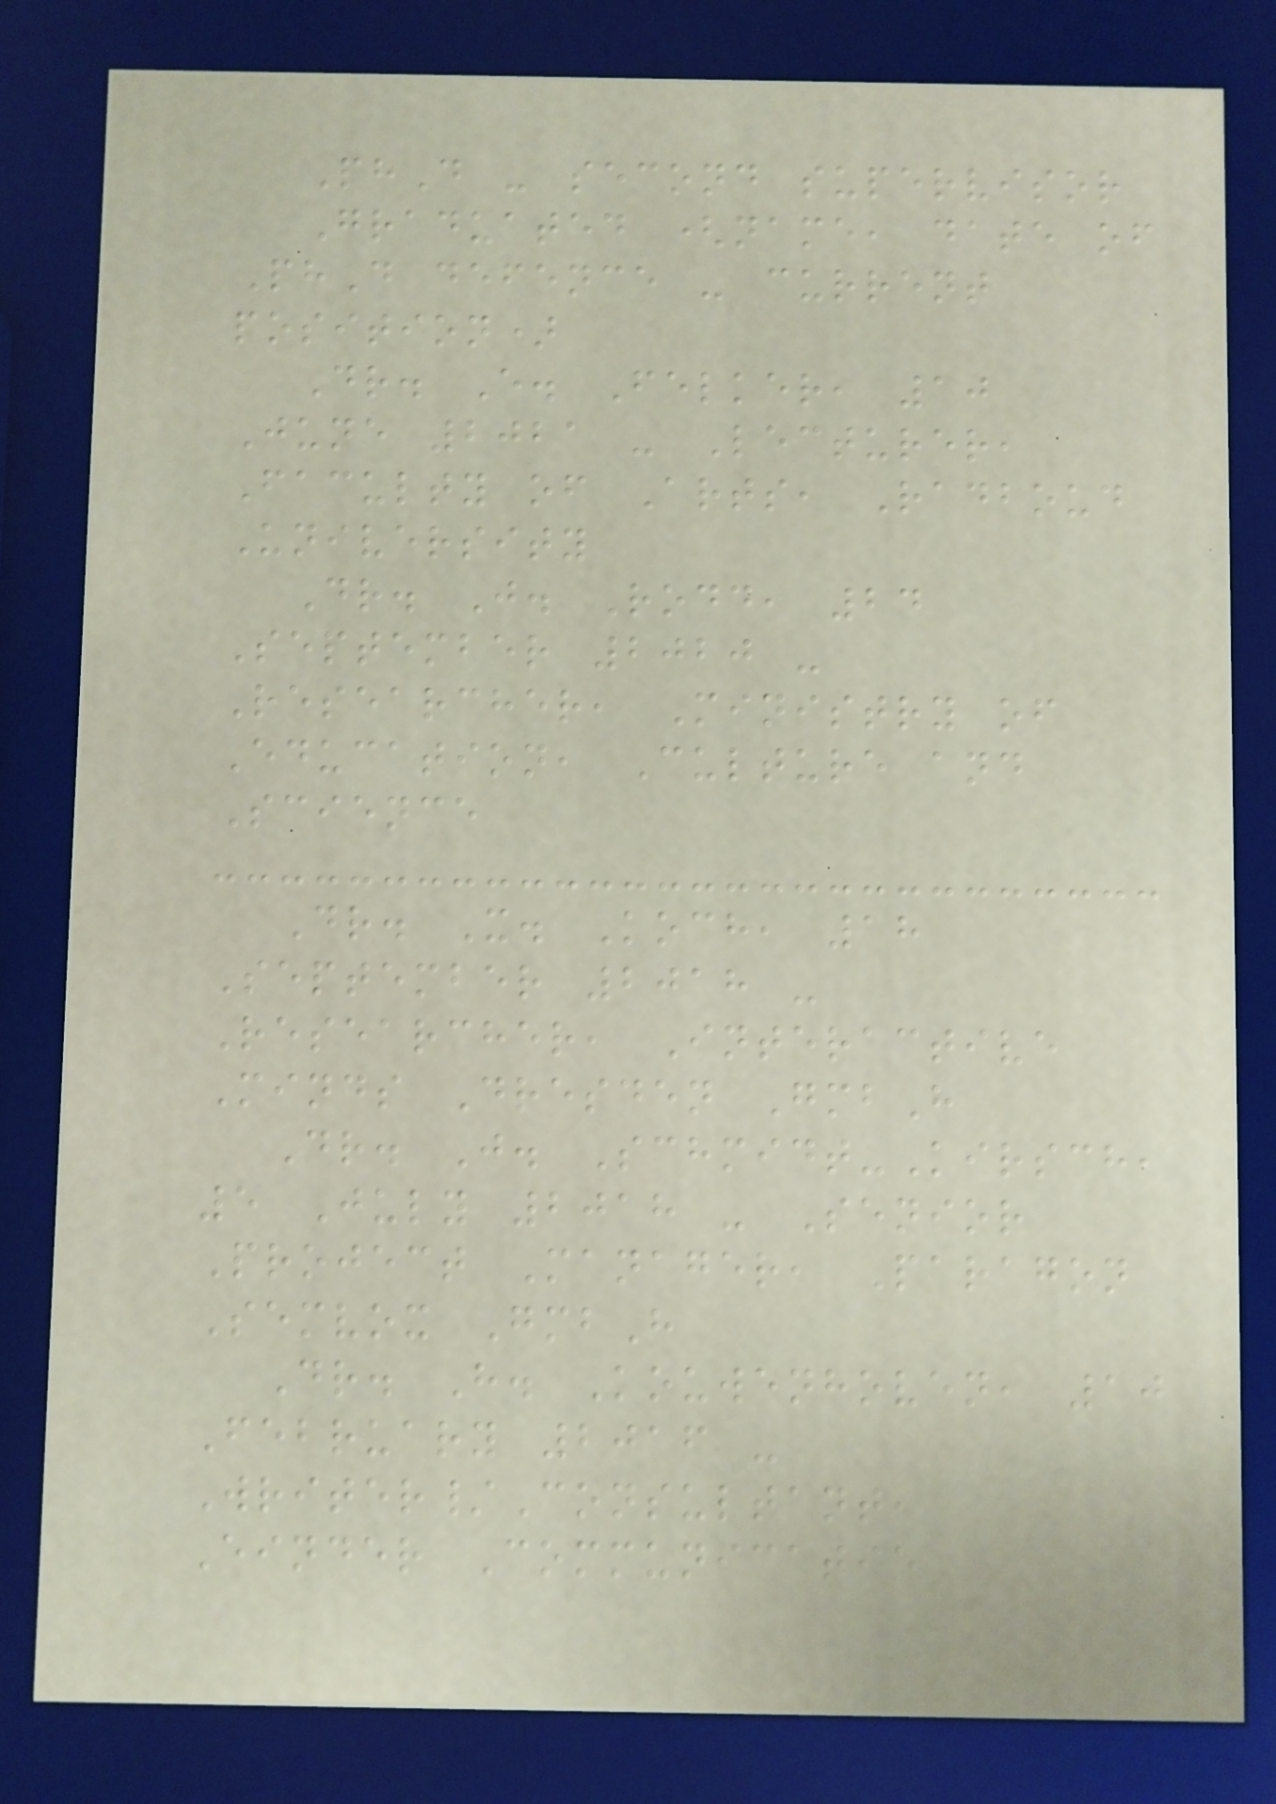PhD - second supervisor
Graduated (name, date of
PhD defence - current
position)
Dr. E. Felker, 10
June 2021 - Lecturer,
Faculty of Arts, Radboud
University
Dr. J. Rodd, 24
September 2020 -
Researcher, Ministry of
Education, Culture and
Science
Dr. X. Koch, 18
September 2018 -
Researcher, Interactive
Minds Dresden GmbH
Dr. J. Schmidt-Kirsch,
5 July 2018 - Senior
Project Manager, Paragon
Semvox GmbH
Dr. H. Kouwenhoven, 10
February 2016 -
Writer/Consultant,
Einder Communicatie
